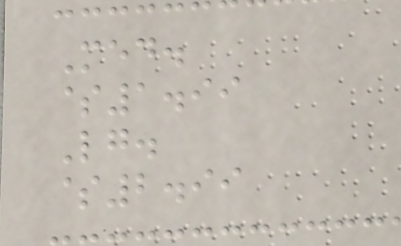Med.
$1.99
Lg.
$2.99
